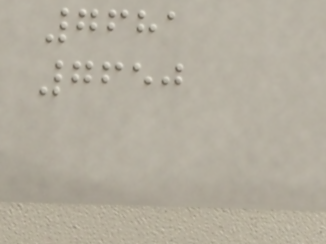7681
7650
